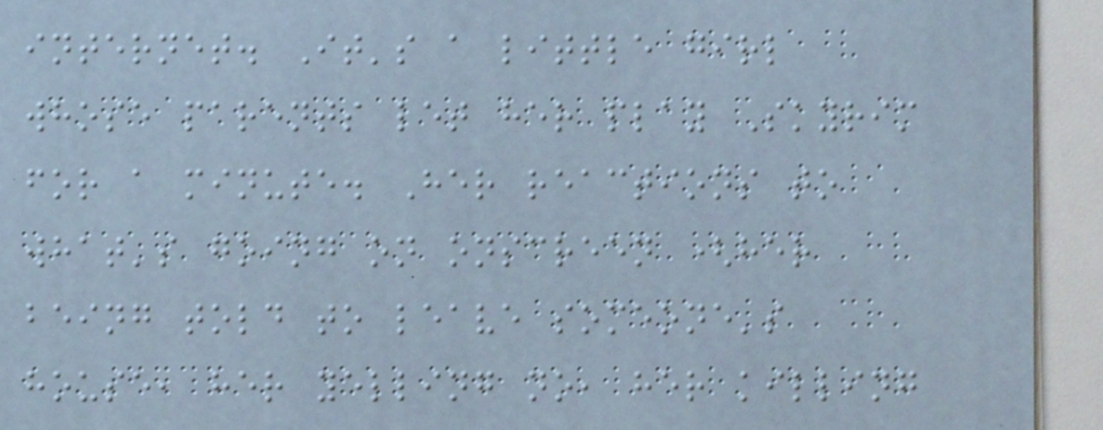internet. It's a little girl
whose parents let her play Skyrim
for a minute. Her reactions to
what's going on onscreen (her
being told to leave someone's
house, her yelling no, her killing
